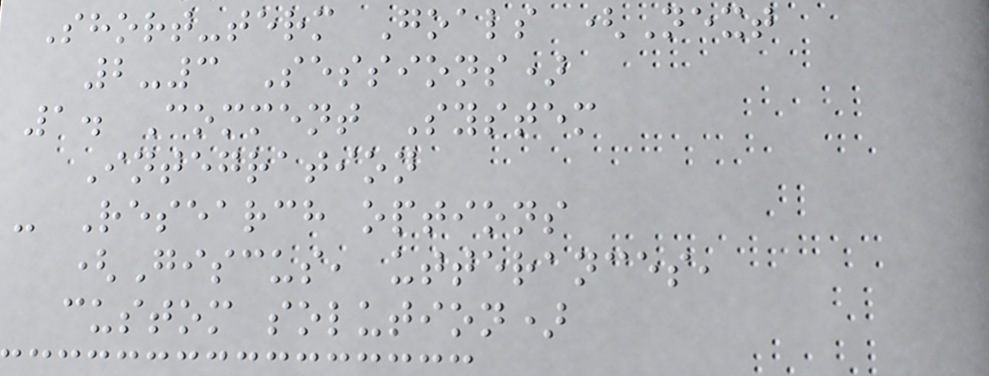Short-term Goals (Next
2-3 Sessions)
1. Comment System
Integration
- Research options
(Giscus, utterances,
custom solution)
